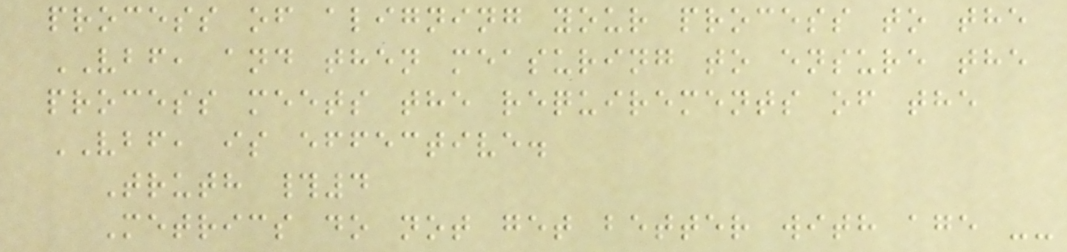process of aligning your process to the
VBF, and then measuring to ensure the
process meets the requirements of the
VBF, is effective.
Truth #4
Metrics do not get better with age --
